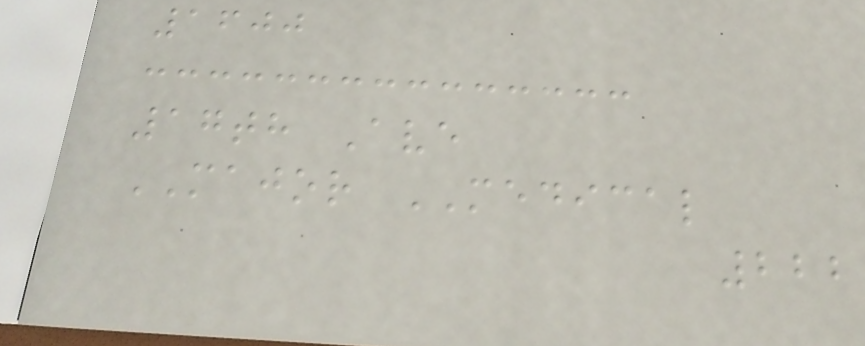1600
17th Ave
MAJOR MEDICAL
222
